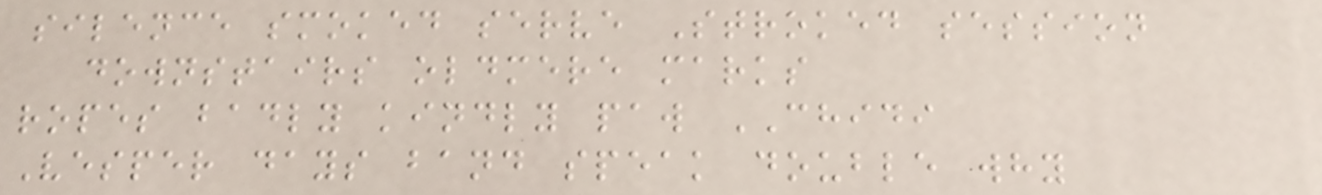silence smoked serve Stroked session
downstairs oldmere marks
ropes badly kindly paw CHIDI
Vesper days band speak double why
